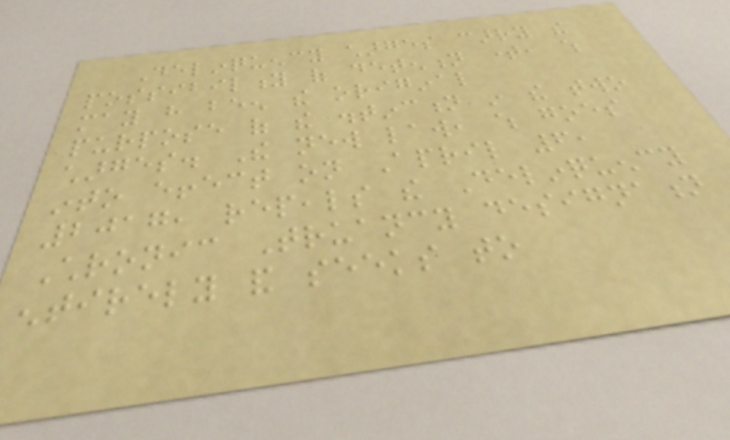Delinquency charges carry the
possibility of detention time, which
may have been the original
purpose of the distinction in the two
charges. The new law, which goes
into effect on April 6,
2017, repeals the Delinquency
Chronic Truancy designation
entirely and seeks to
